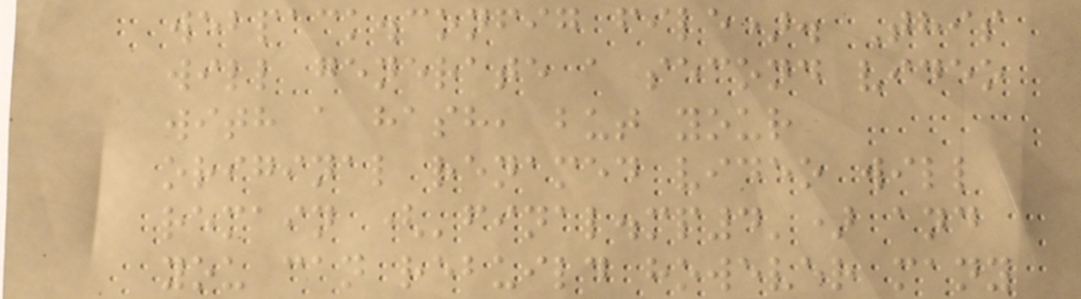webpack.config file). This
will generate a second video
with a hash, but your
original renamed video will
remain ('final.mp4') and
you can rebuild however many
